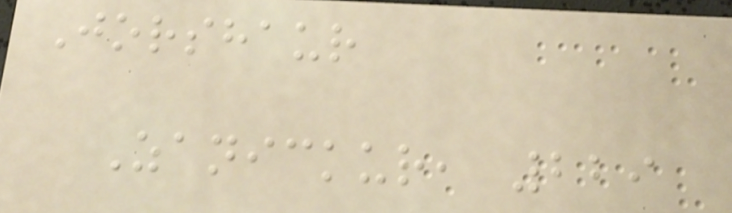Jorshaur
Zanickur, 229
